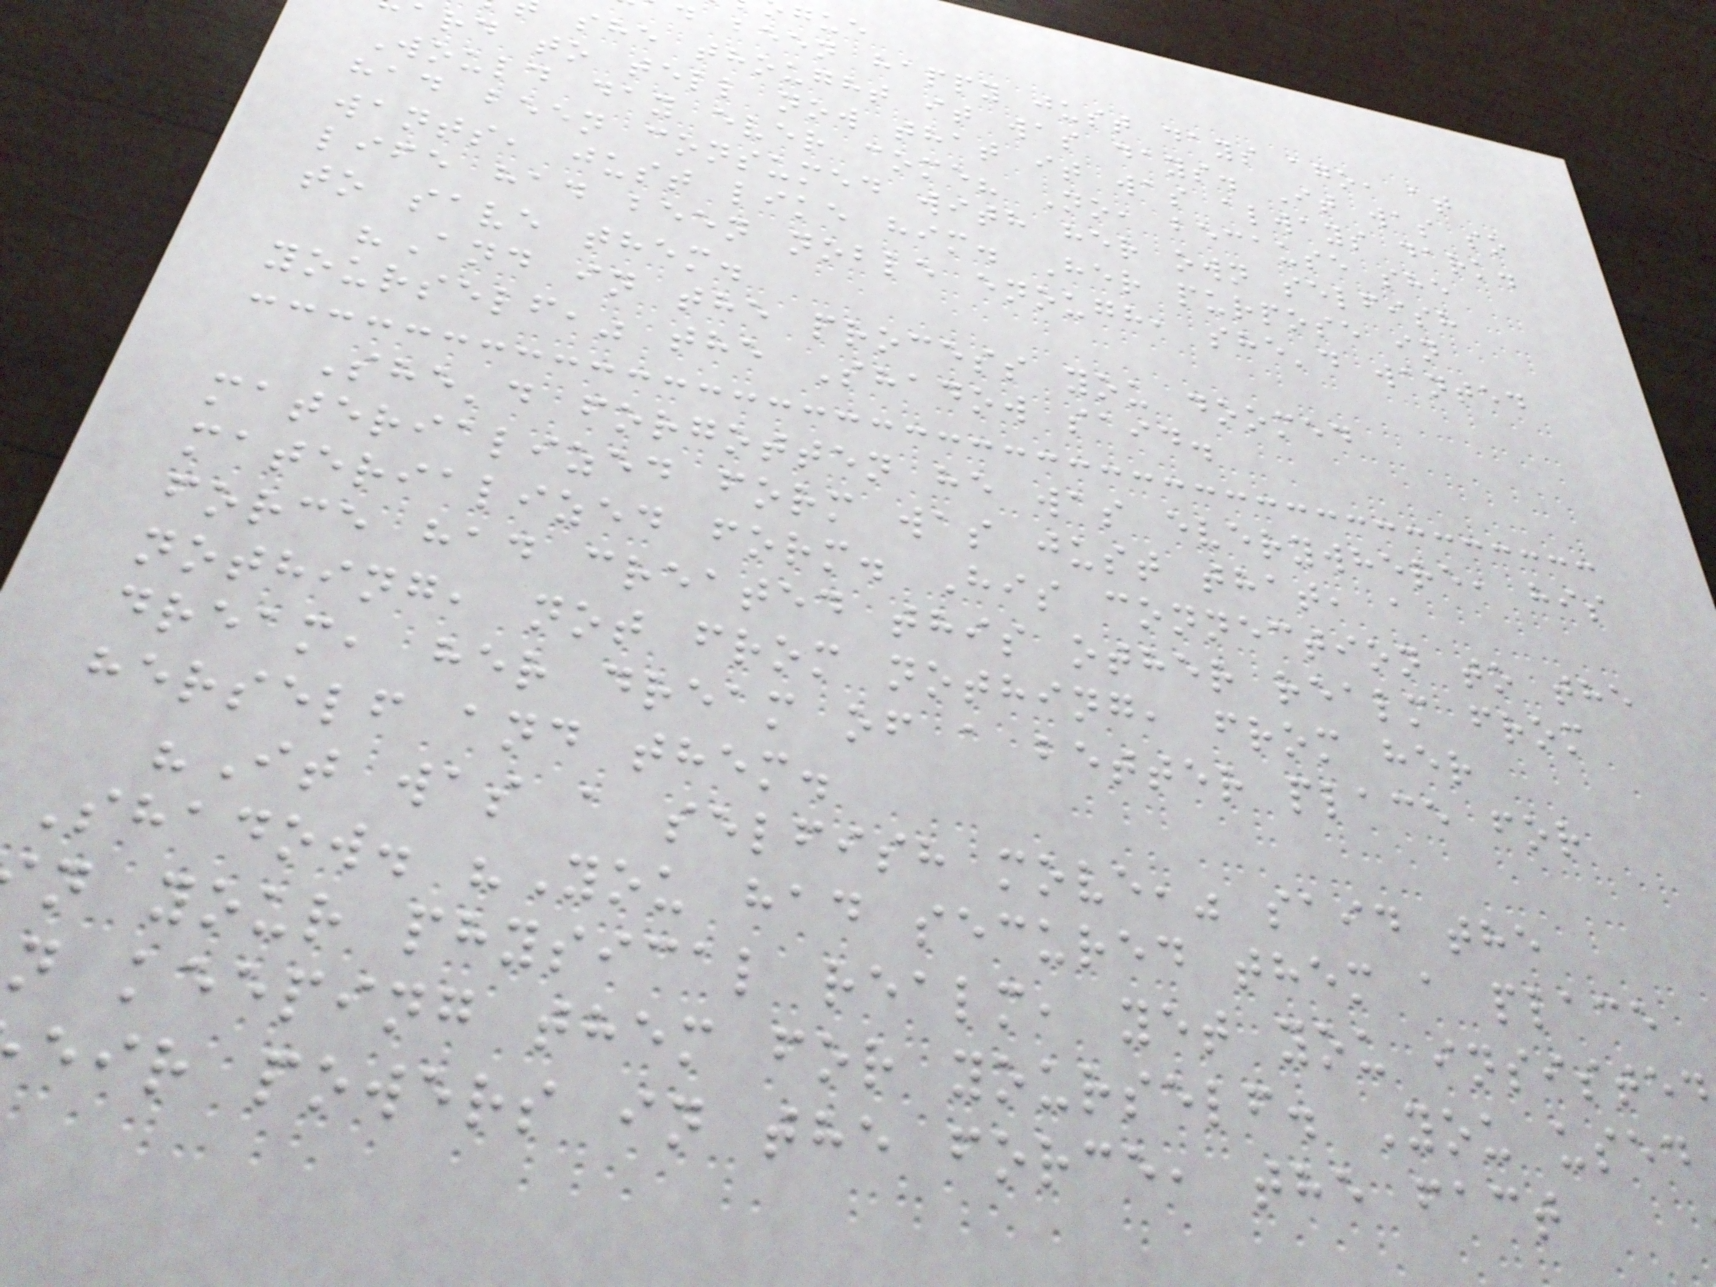d been happy just days ago, at
she thought it was days. It was so
ard to tell now that it was always dark.
Would day ever come? No, because she
had been consumed with her own selfish
wants, just like him. Her purpose in
life had been noble enough, she'd wanted
to save them.
"And in the process you doomed
yourself," the Shadow said.
She'd forgotten he was everywhere, his
materialized form was just that, a
materialized form. His connection to the
force had created this other realm from
nothing, not from nothing, from her
dream, her dream of a better place for
herself and them.
"It was a selfish move," said the
Shadow. "You had secured them a place
n your physical realm, yet you insisted
n keeping them for yourself. You used
eir powers in the force, the fact
